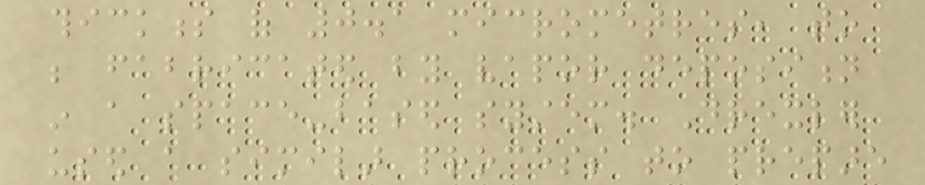thickness of 0.1 micrometres, to
be fabricated by vapor deposition
in a space-based system. Drexler
used a similar process to prepare
